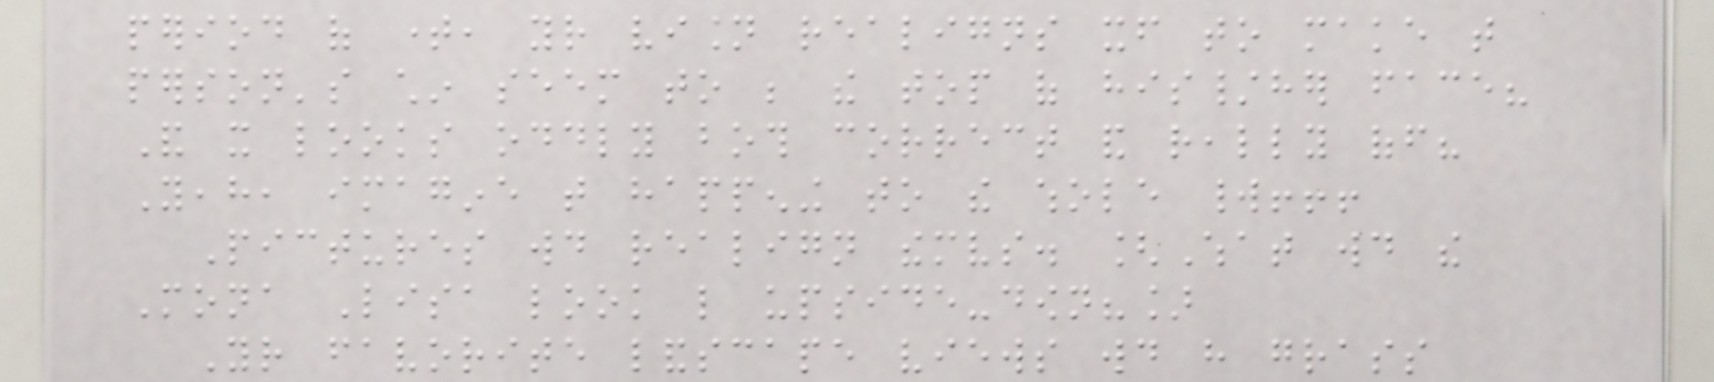period of time, your vision realigns itself to make that
person's chin seem to be the top of his/her face?
And it looks oddly both correct and really off?
Yeah, imagine that happening to the whole world!!!
Pictures would realign themselves. [What would the
Mona Lisa look like upside-down?]
Your favorite landscape views would have grass
